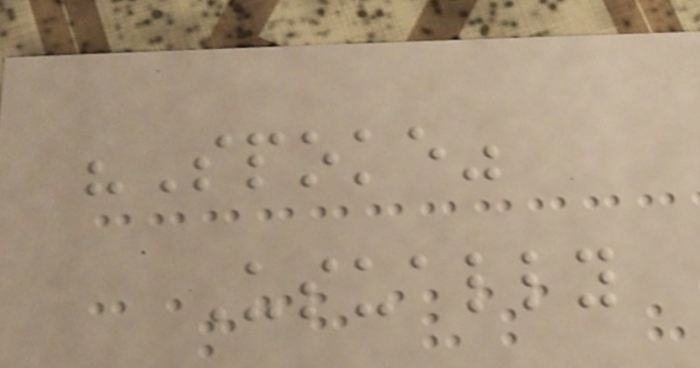"Spoke"
Usually
